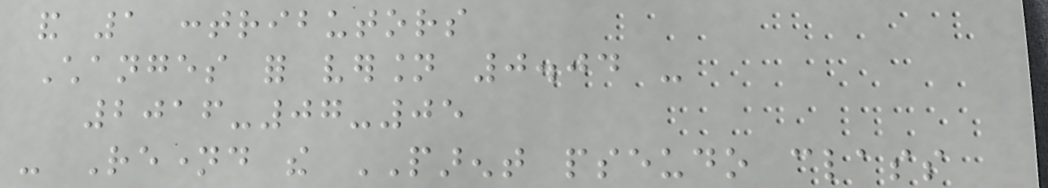and 1 contributors
Changes for version 0.04 -
2016-07-05
- Renamed the PARENT pseudo class
